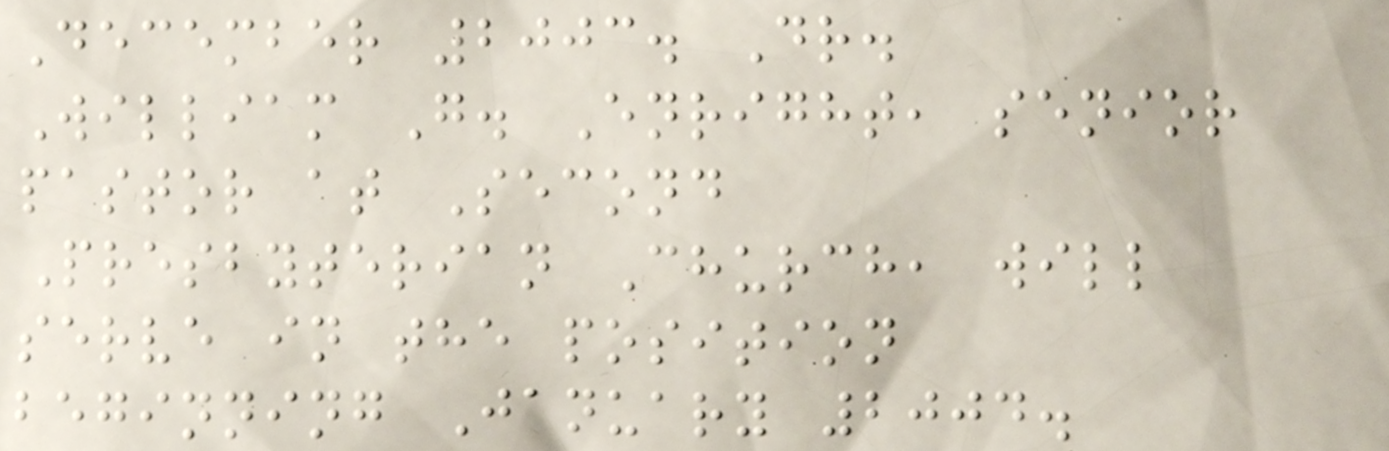December 2003. Dr.
William G. Enright, senior
pastor at Second
Presbyterian Church, will
serve in the position
beginning January 2004.
